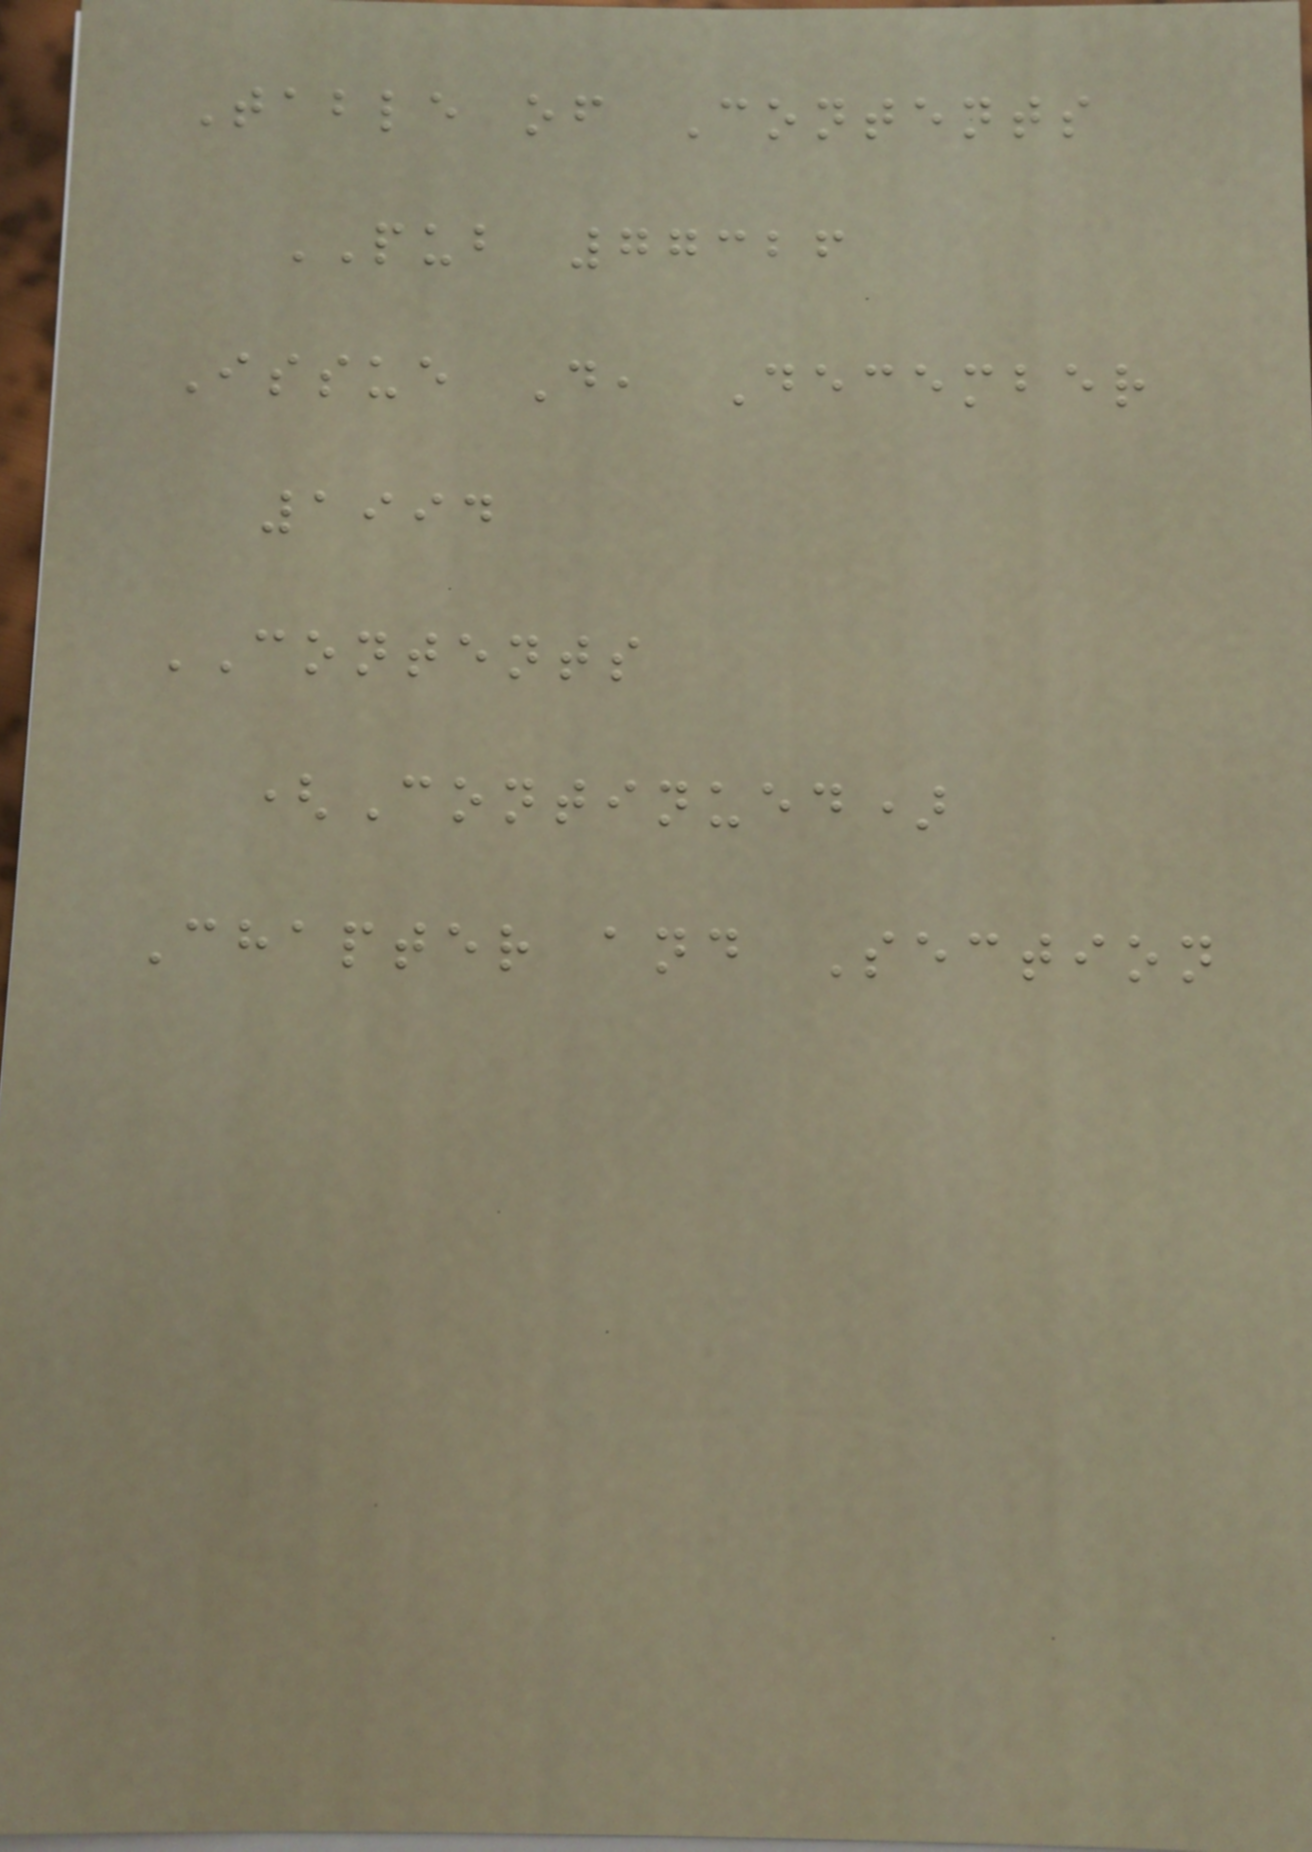Table of Contents
PUB 77326
Issue D, December
1994
CONTENTS
(Continued)
Chapter and Section
